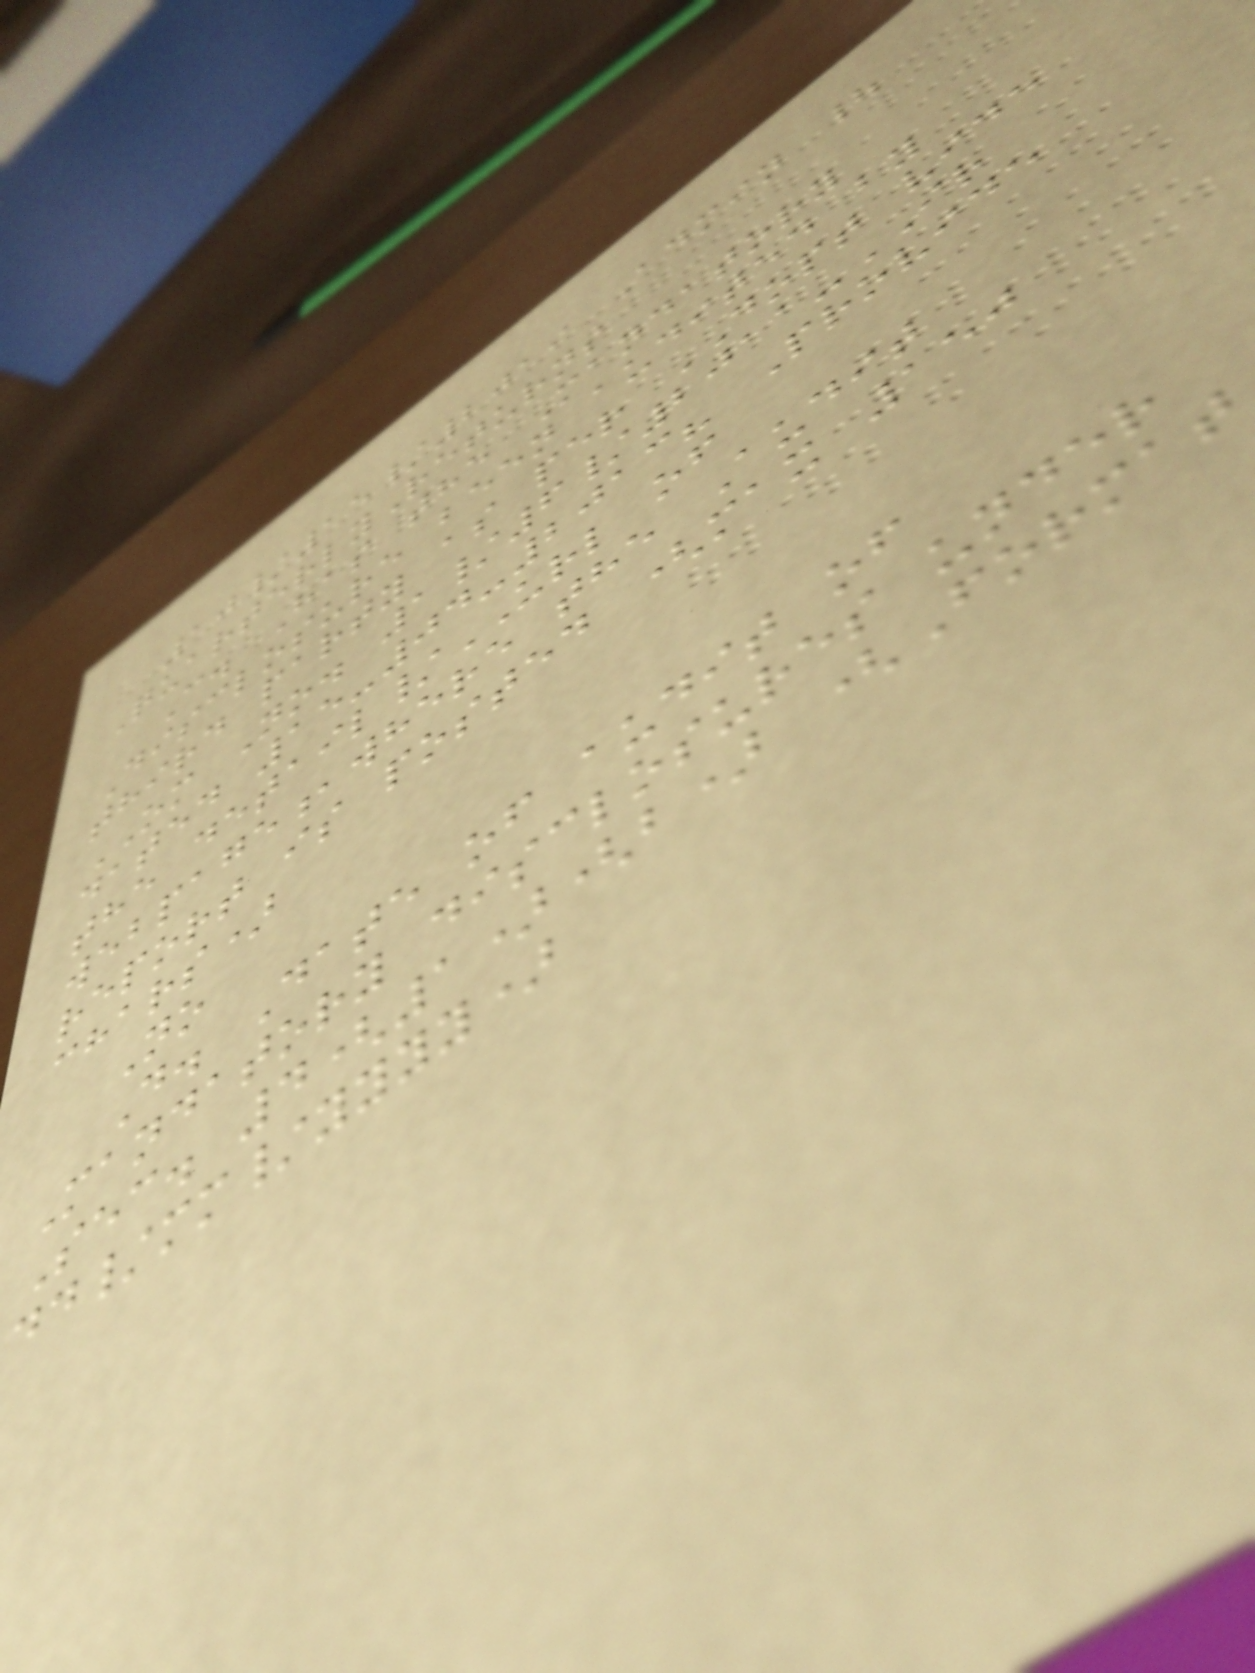10/15/2019 Admin |
QuarterlyReturns
C. Has the Mandatory
Disclosure been audited by
third party as per DOPT vide
OM No. 1/6/2011-IR
dated 15-04-2013? Provide
the detail/URL of
webpage,where the Audit
report is posted (max 150
chars)
No
D. Date of audit of
Mandatory disclosures under
Sec. 4(1)(b) (Format
dd/mm/yyyy)
